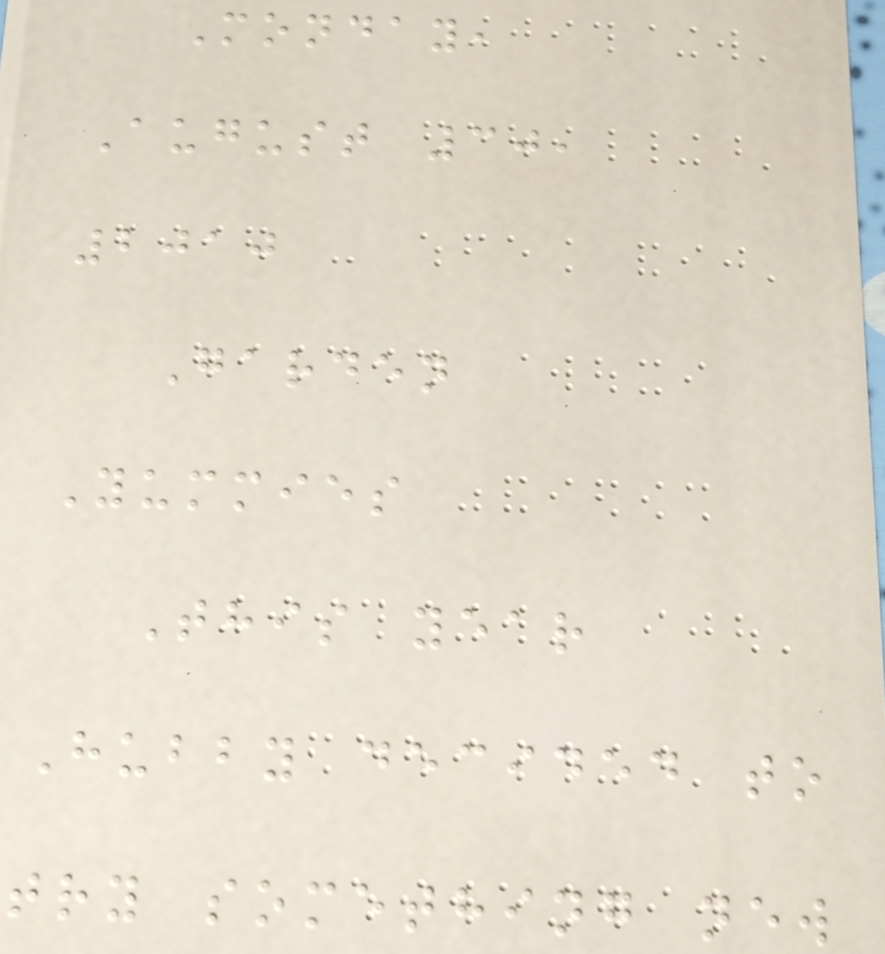Monday,
August 30,
2010
Garden
Yummies
This year
Hubby decided to
try something new
